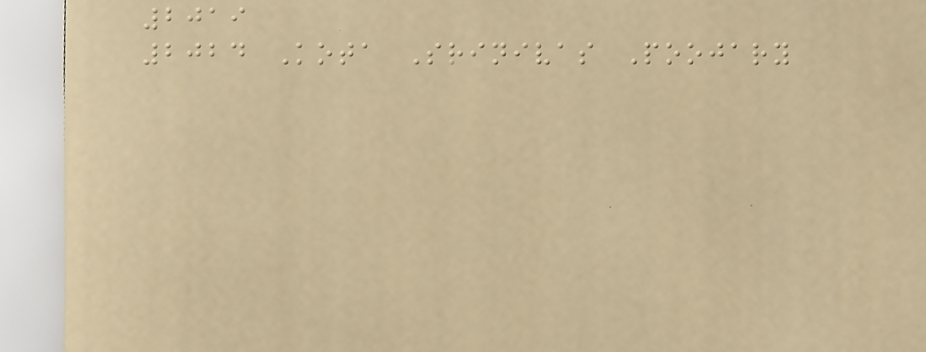2019
2024 Kota Srinivas Poojary
